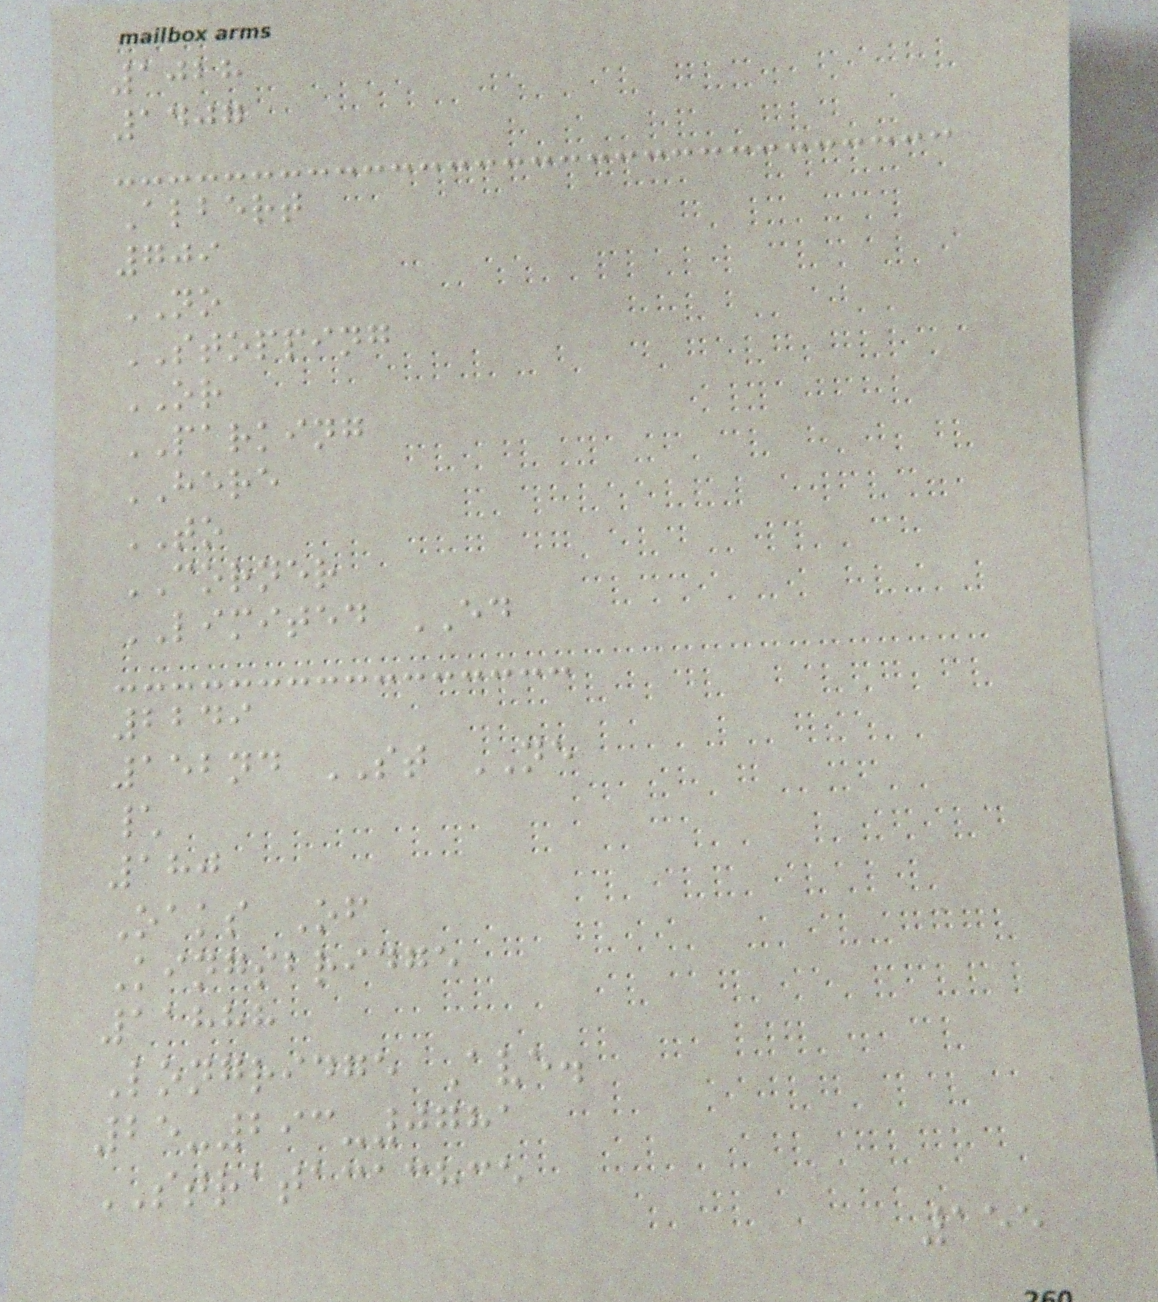1028
1407
Albert
709
NO
STOPPING
OR
PARKING
HERE
TO
CORNER
LIMITED ED
2249
152nd ST NE
\
180
Oaks Of
Kingsbridge
11888
Longridge Ave.
25-293-0781
STRATACACHCE
155
